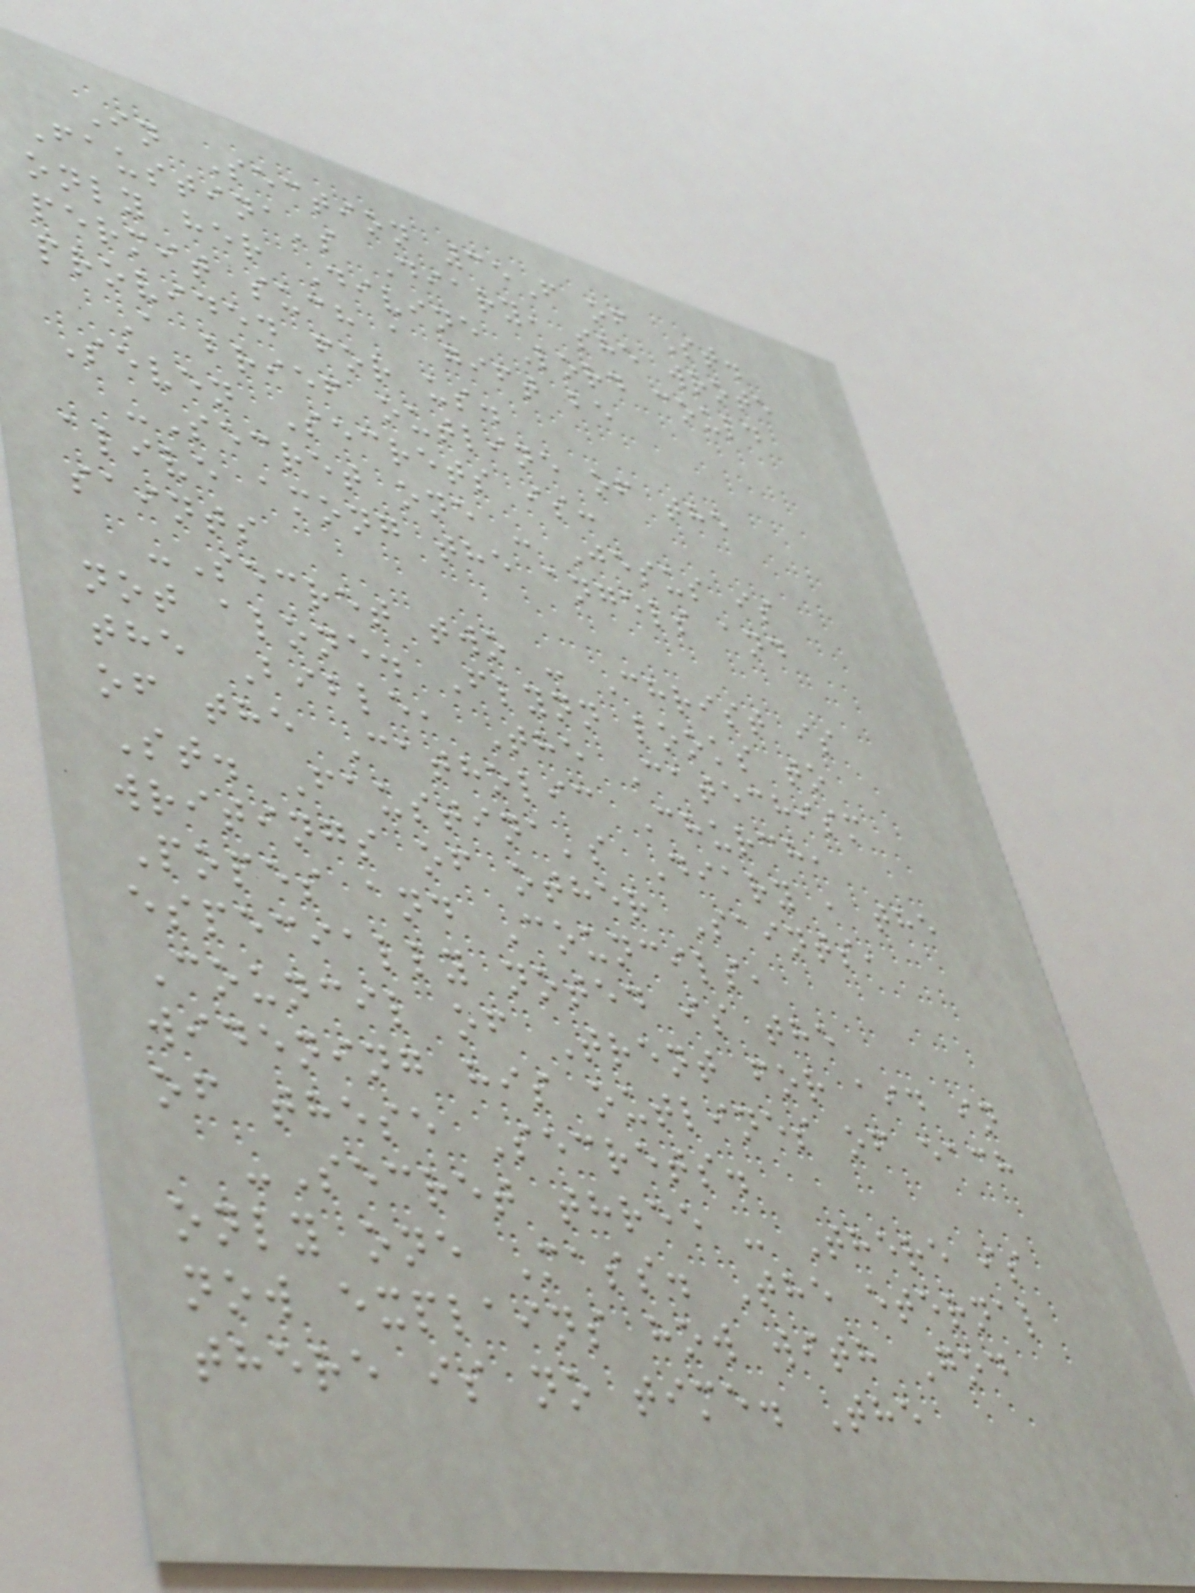In Section 35F of St.
Faustina's Diary, she wrote
only her Divine Lord could
permit such a gift be
provided for us.
A brief outline of the
Seven Secrets is:
-Secret one - Jesus is
alive among the angels and
saints
-Secret two - Christ is
not alone. Flynn looks to
the Bible, The Catechism
of the Catholic Church,
St. Faustina's Diary , the
writings of other Saints,
Popes and Councils,
especially noted is the
Council of Trent for aid in
widening his outlines of each
of these Secrets.
-Secret three - There is
only one Mass. The eternal
now explains how with God
there is no time. The
